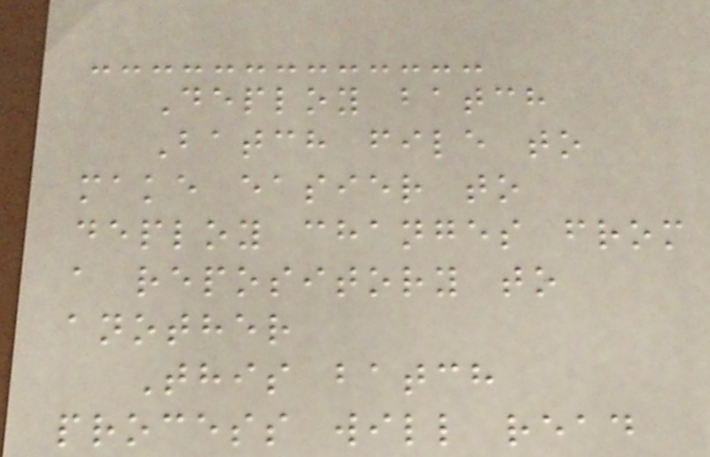Deploy batch
Batch file to
make easier to
deploy changes from
a repository to
another
This batch
process will read
